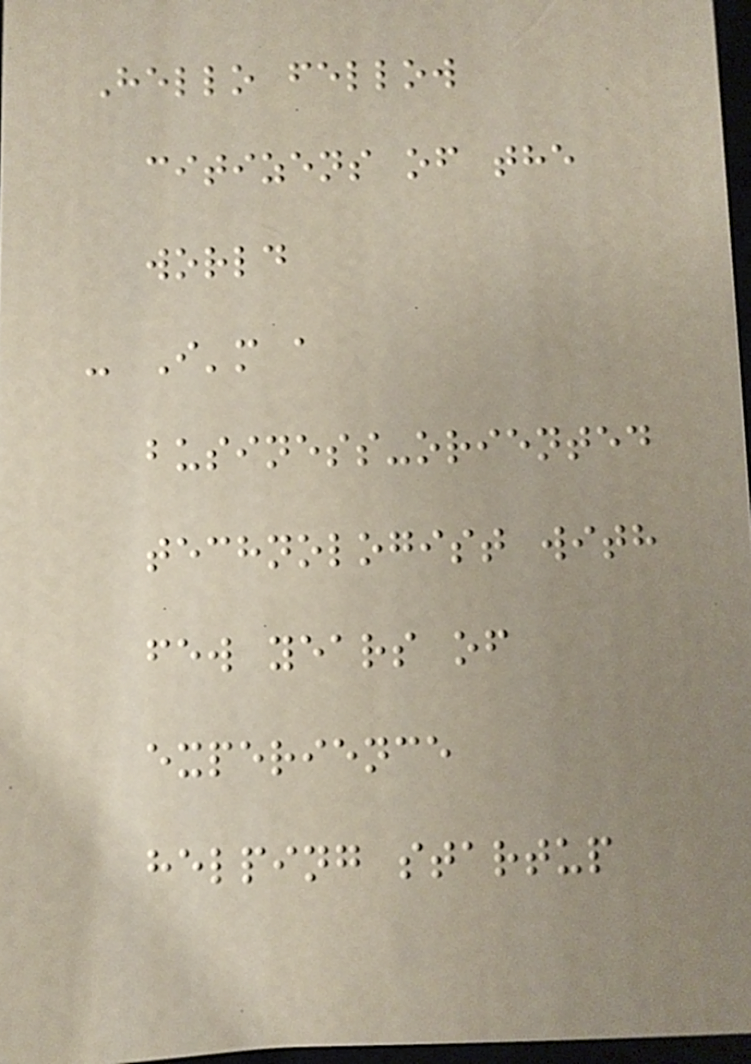Hello fellow
citizens of the
world
- I'm a
business-oriented
technologist with
few years of
experience
helping startup
